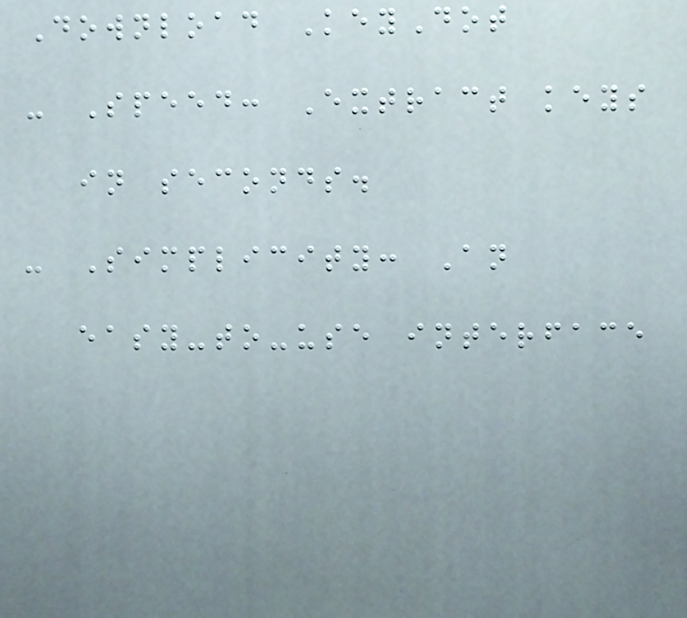Download KeyDot
- Speed: Extract keys
in seconds.
- Simplicity: An
easy-to-use interface
